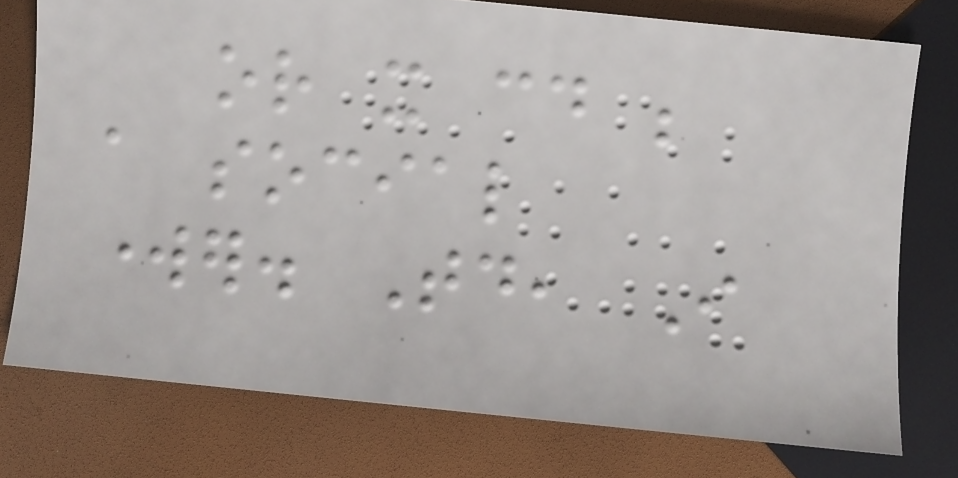or it could be
a social
worker. Today, I
